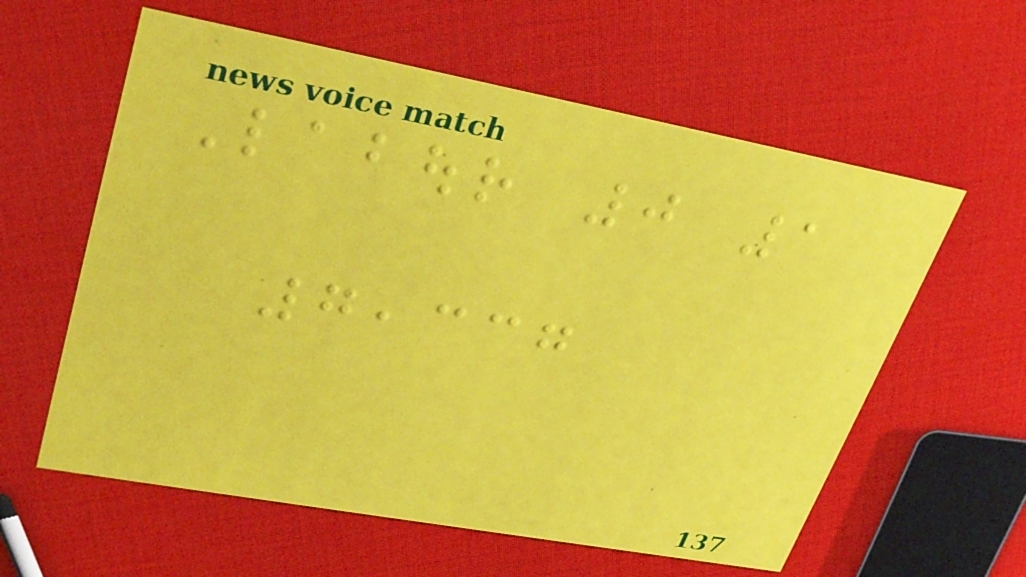Labour 0 1
7,337
